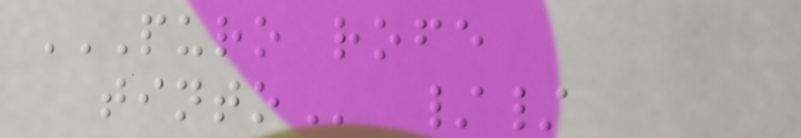PURO ROFE
TINTO //
